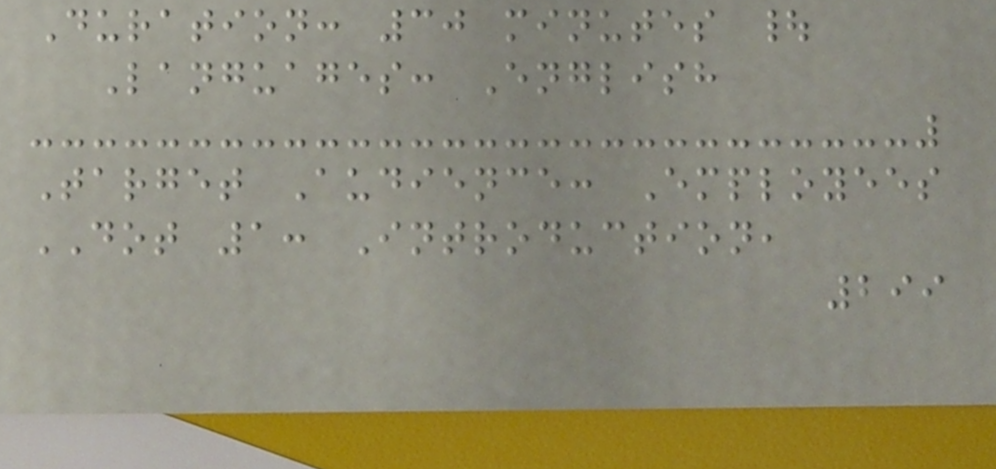Duration: 30 minutes |
Languages: English
Target Audience: Employees
DOT 1: Introduction,
299
